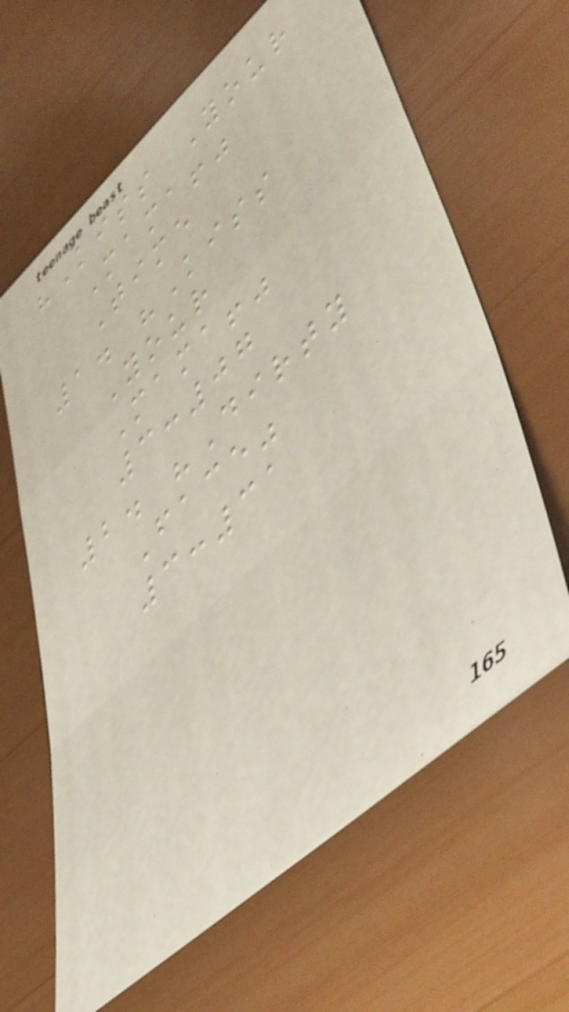"Kiss Your
Mama!"
Time
1. "Kiss
Your
Mama!"
3:07
2. "Dirty
Face"
3:31
